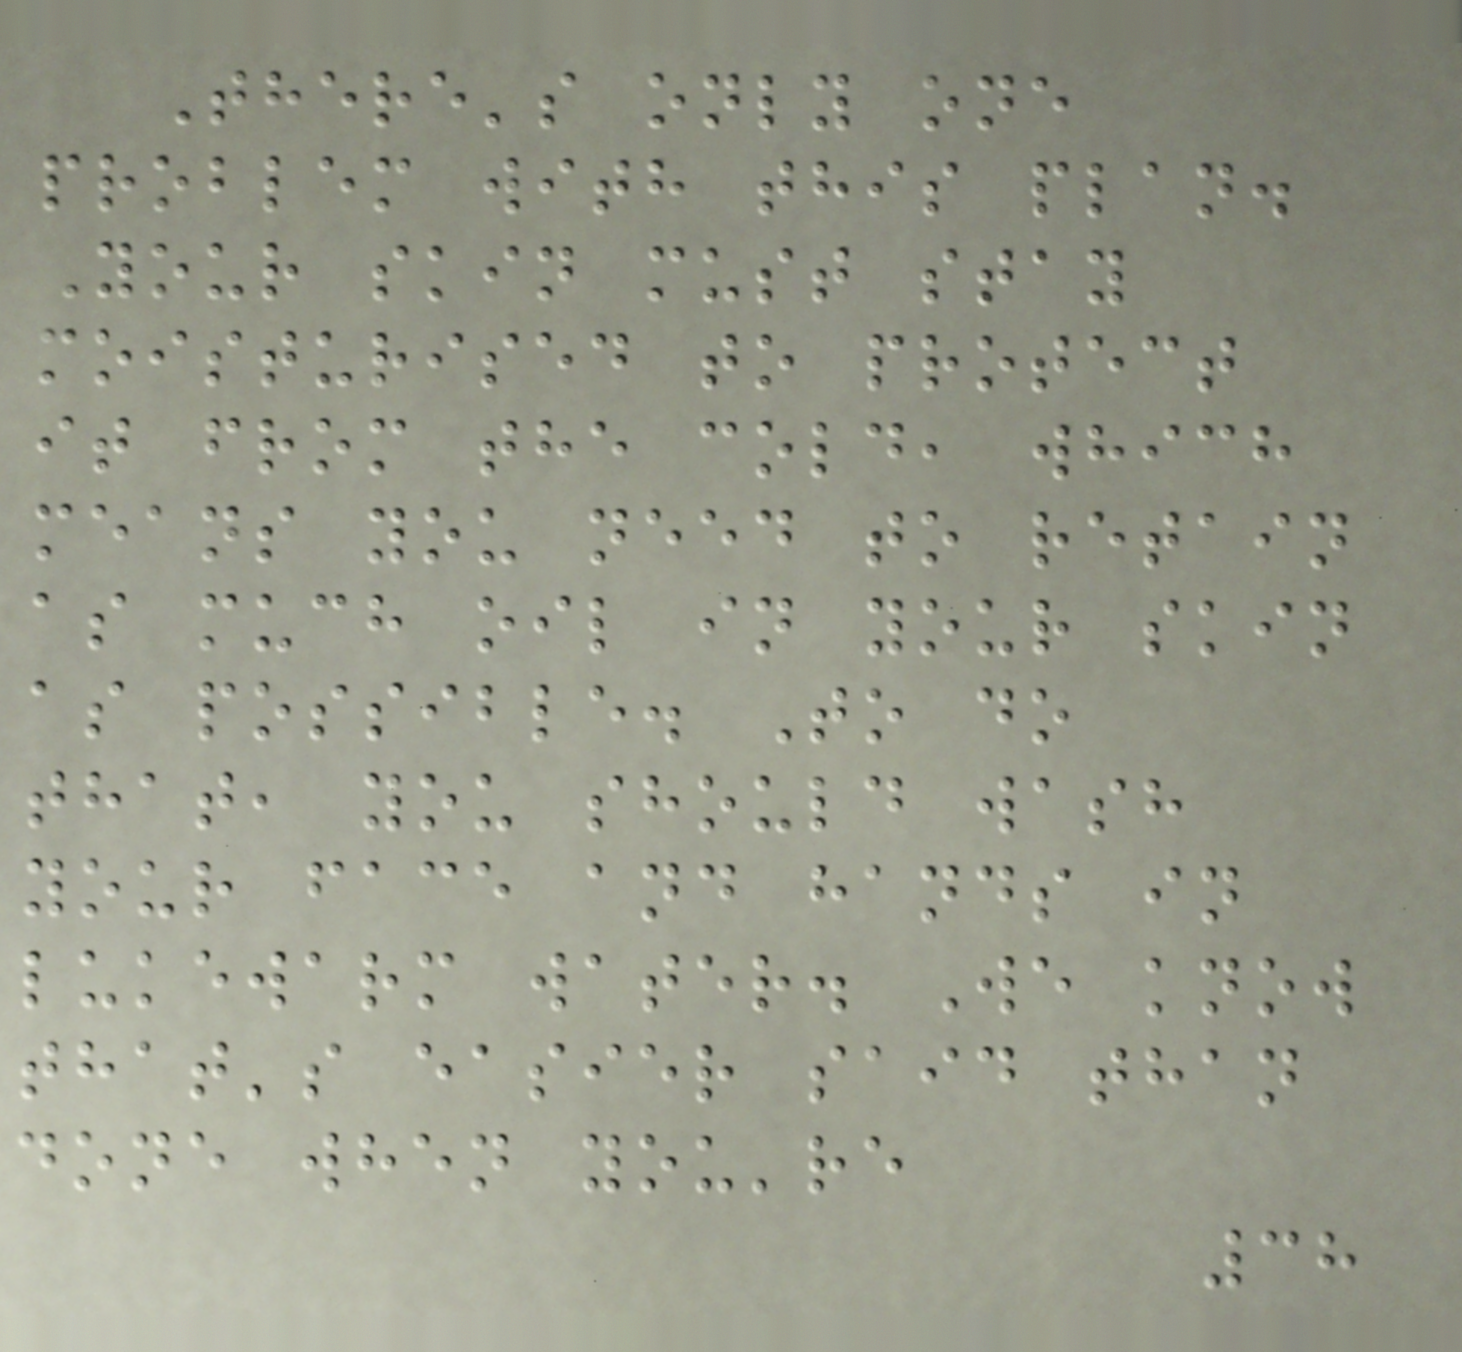There's only one
problem with this plan.
Your skin must stay
moisturised to protect
it from the cold, which
means you need to retain
as much oil in your skin
as possible. To do
that, you should wash
your face and hands in
lukewarm water. We know
that's easier said than
done when you're
38
